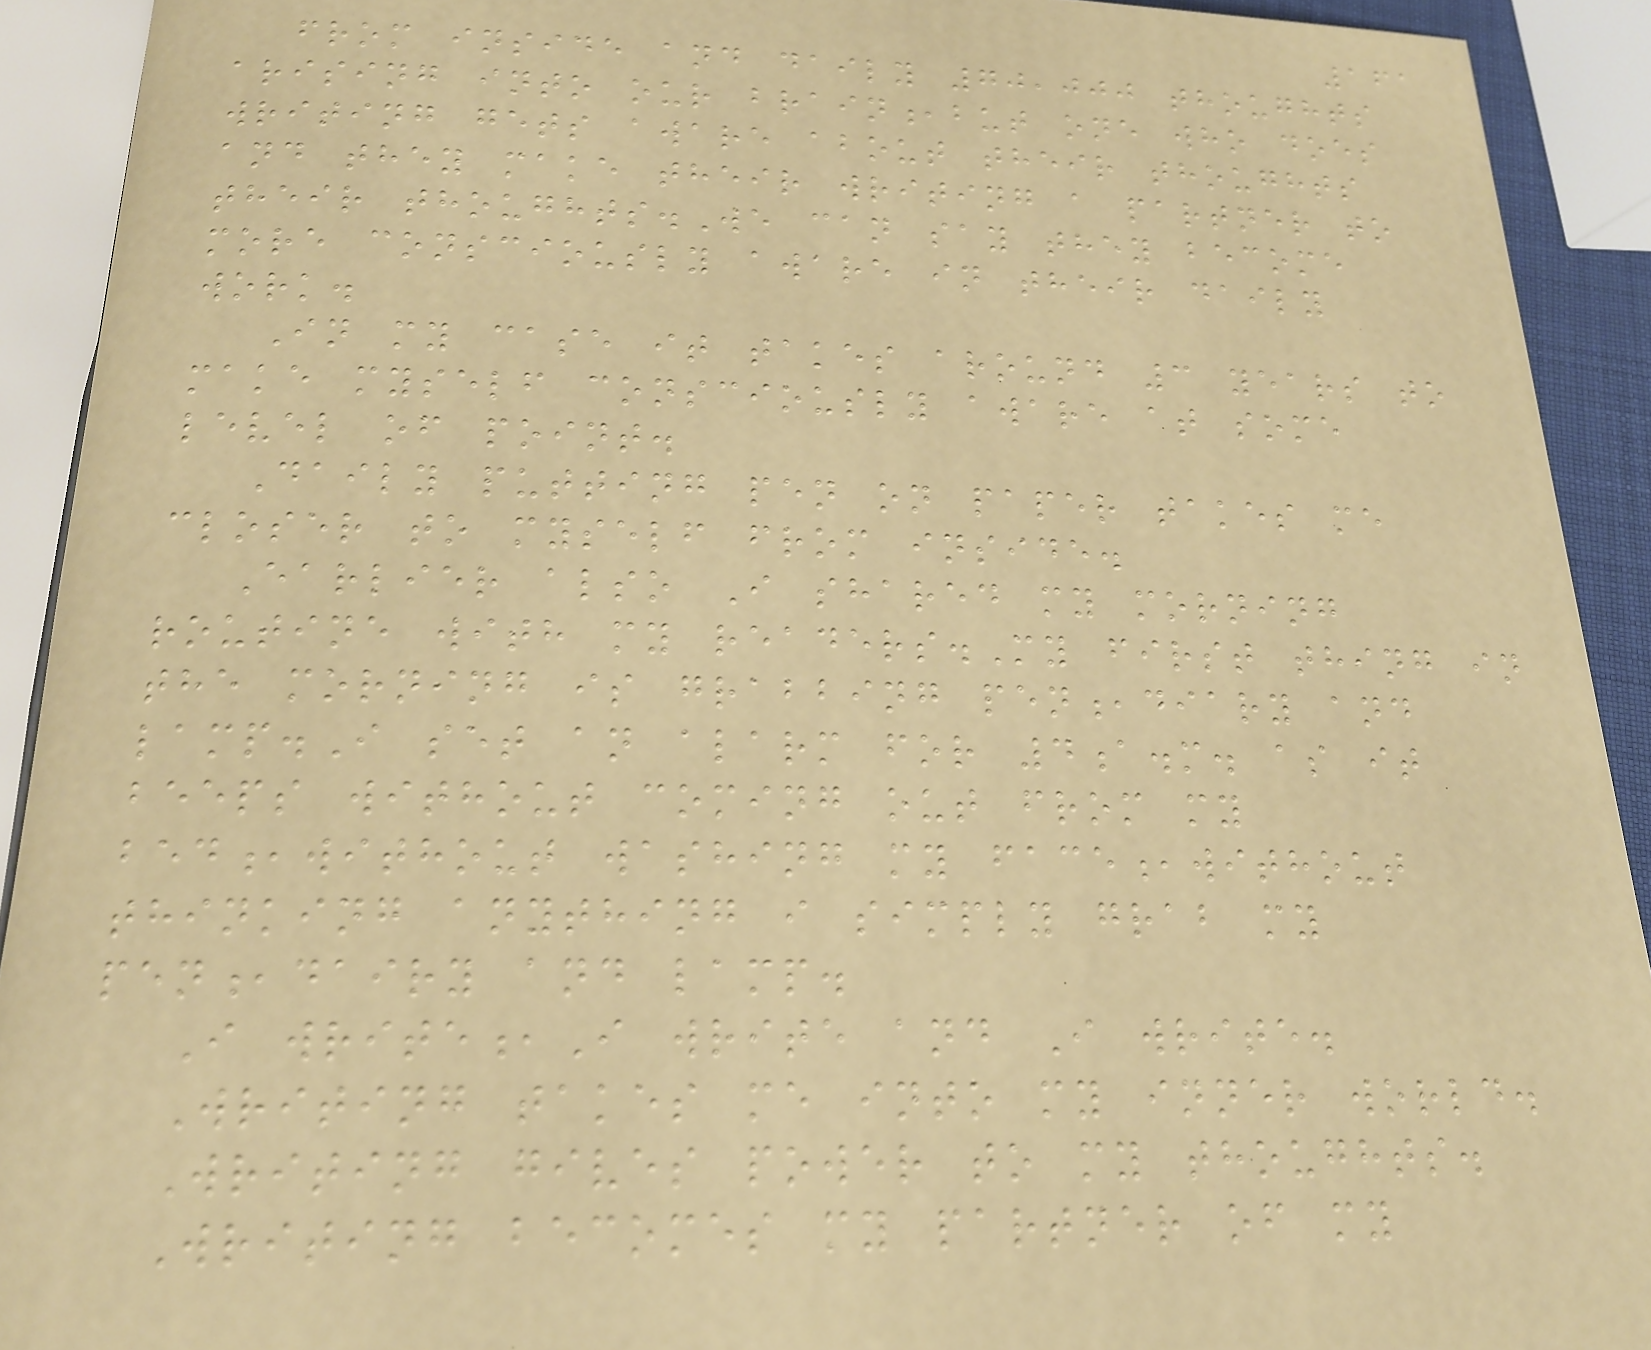161
from inside and daily 70,000 thoughts
arising into our brain,but one who does
writing gets aware about their thoughts
and they make their writing a partner to
their thoughts.We can say they become
more consciously aware in their daily
work.
In my case it takes around 3 years to
make myself consciously aware at some
level of point.
Daily putting pen on paper takes me
closer to myself from inside.
Earlier also I shared my morning
routine with my readers.My first thing in
the morning is grabbing pen,diary and
lamp.I set an alarm for 4a.m. as it
beeps without coming out from my
bed,without washing my face,without
thinking anything i simply grab my
pen,dairy and lamp.
I write,I write and I write.
Writing takes me into my inner world.
Writing gives power to my thoughts.
Writing becomes my partner of my
